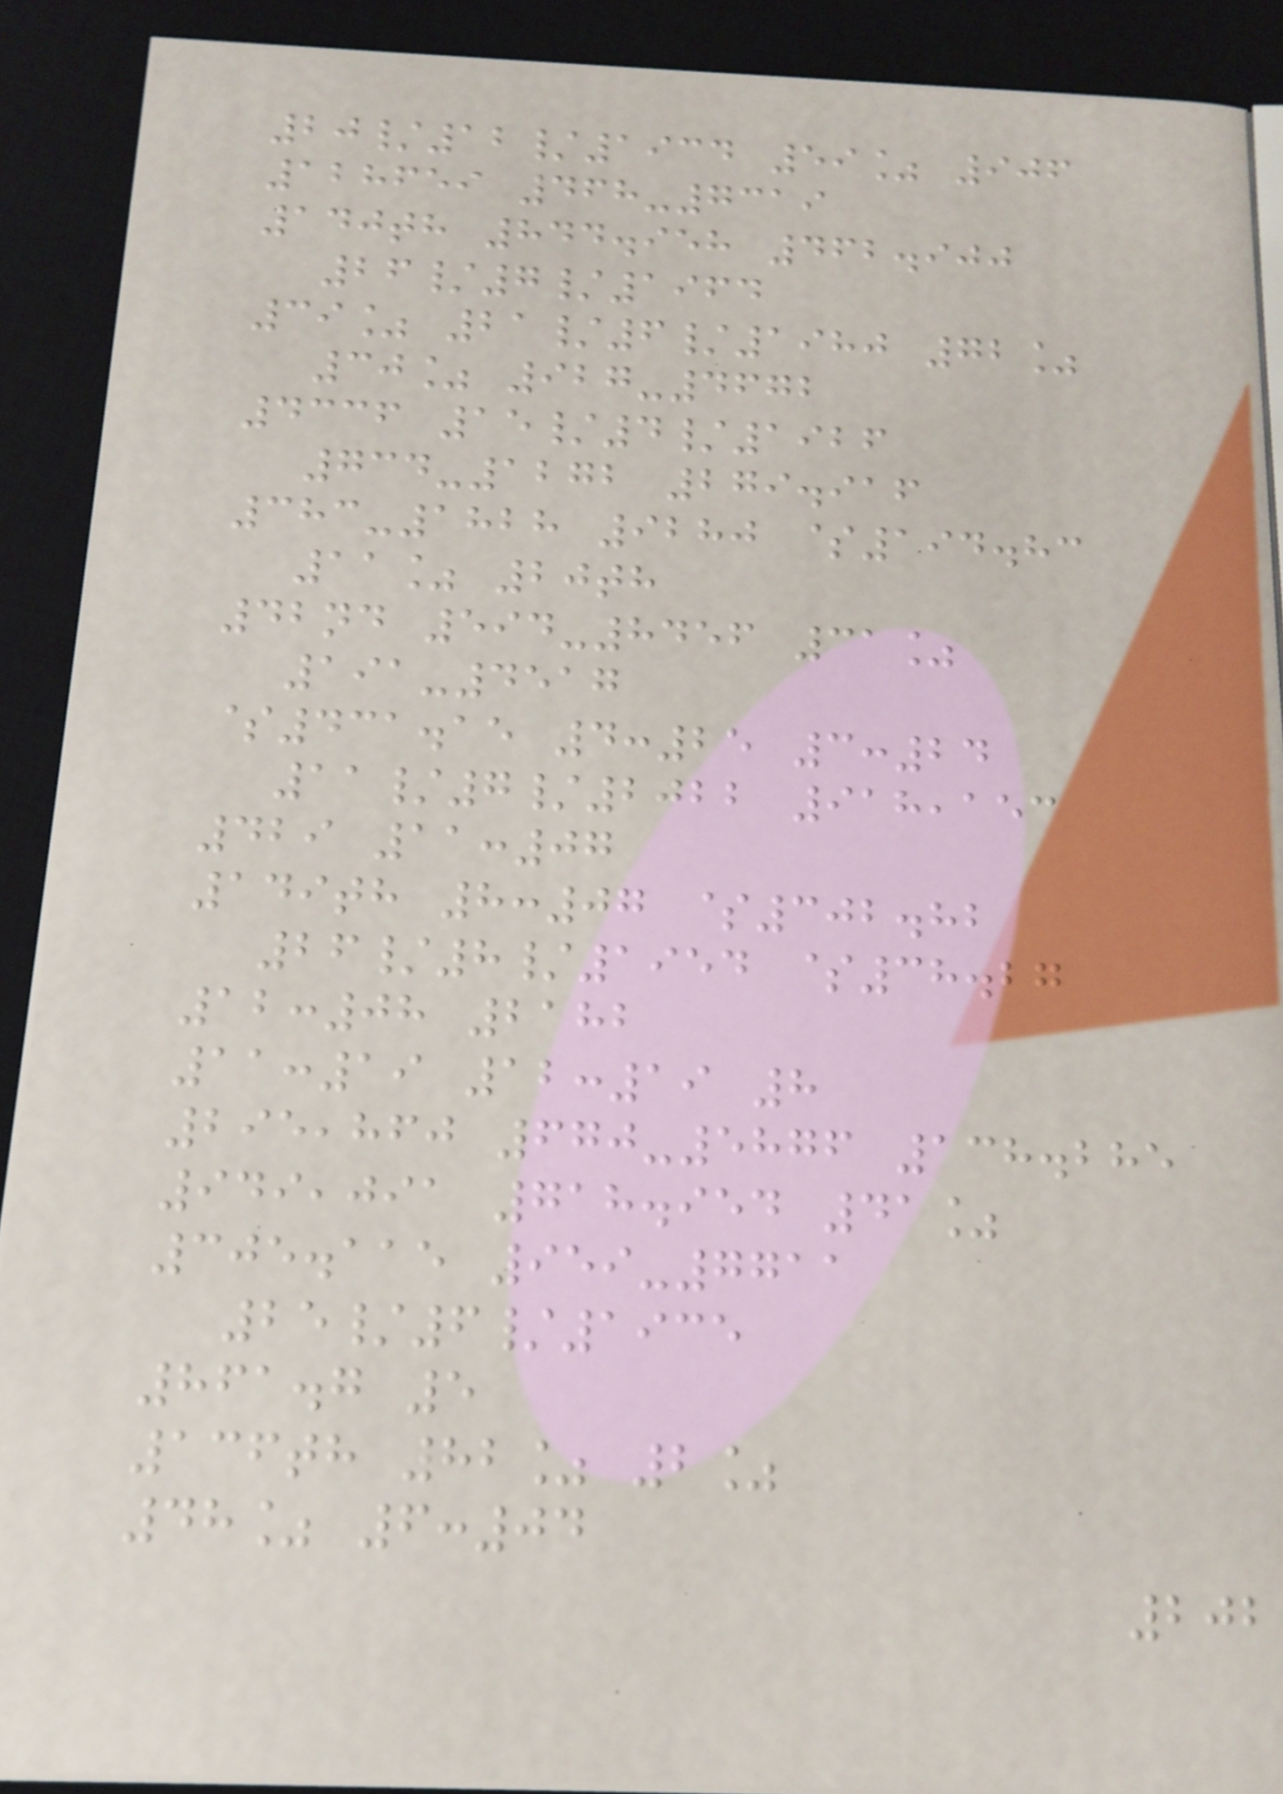20/12/1934 59% 906
128659 468-7319
140th 844.958 462.900
26/7/1964
39% 21/6/1980 72%
30% 927-4672
4336 15/4/1926
734-1272 279.916
383-1828 9280 $194.83
11% 20th
42nd 594-8456 31%
191-4517
$431.15 4:25 3:24
11/7/2022 918,153
429 11:07
149th 8:07 $302.82
26/8/1954 $38.27
12:08 2182
11:19 12:19 8
295,860 670-5876 138.285
949,091 718.954 41%
305.115 959-7711
25/6/1935
861.7 5
136th 82% 2%
48% 6:04
202
